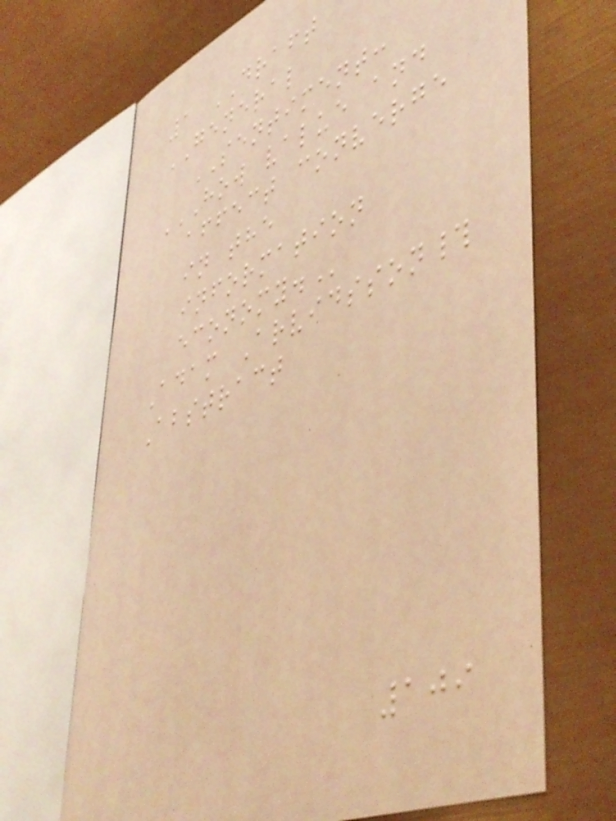1 DRAFT
GENERAL
SENTIMENT:
HOW VALUE AND
AFFECT CONVERGE
IN THE
INFORMATION
ECONOMY.
Adam Arvidsson#
Abstract
109
